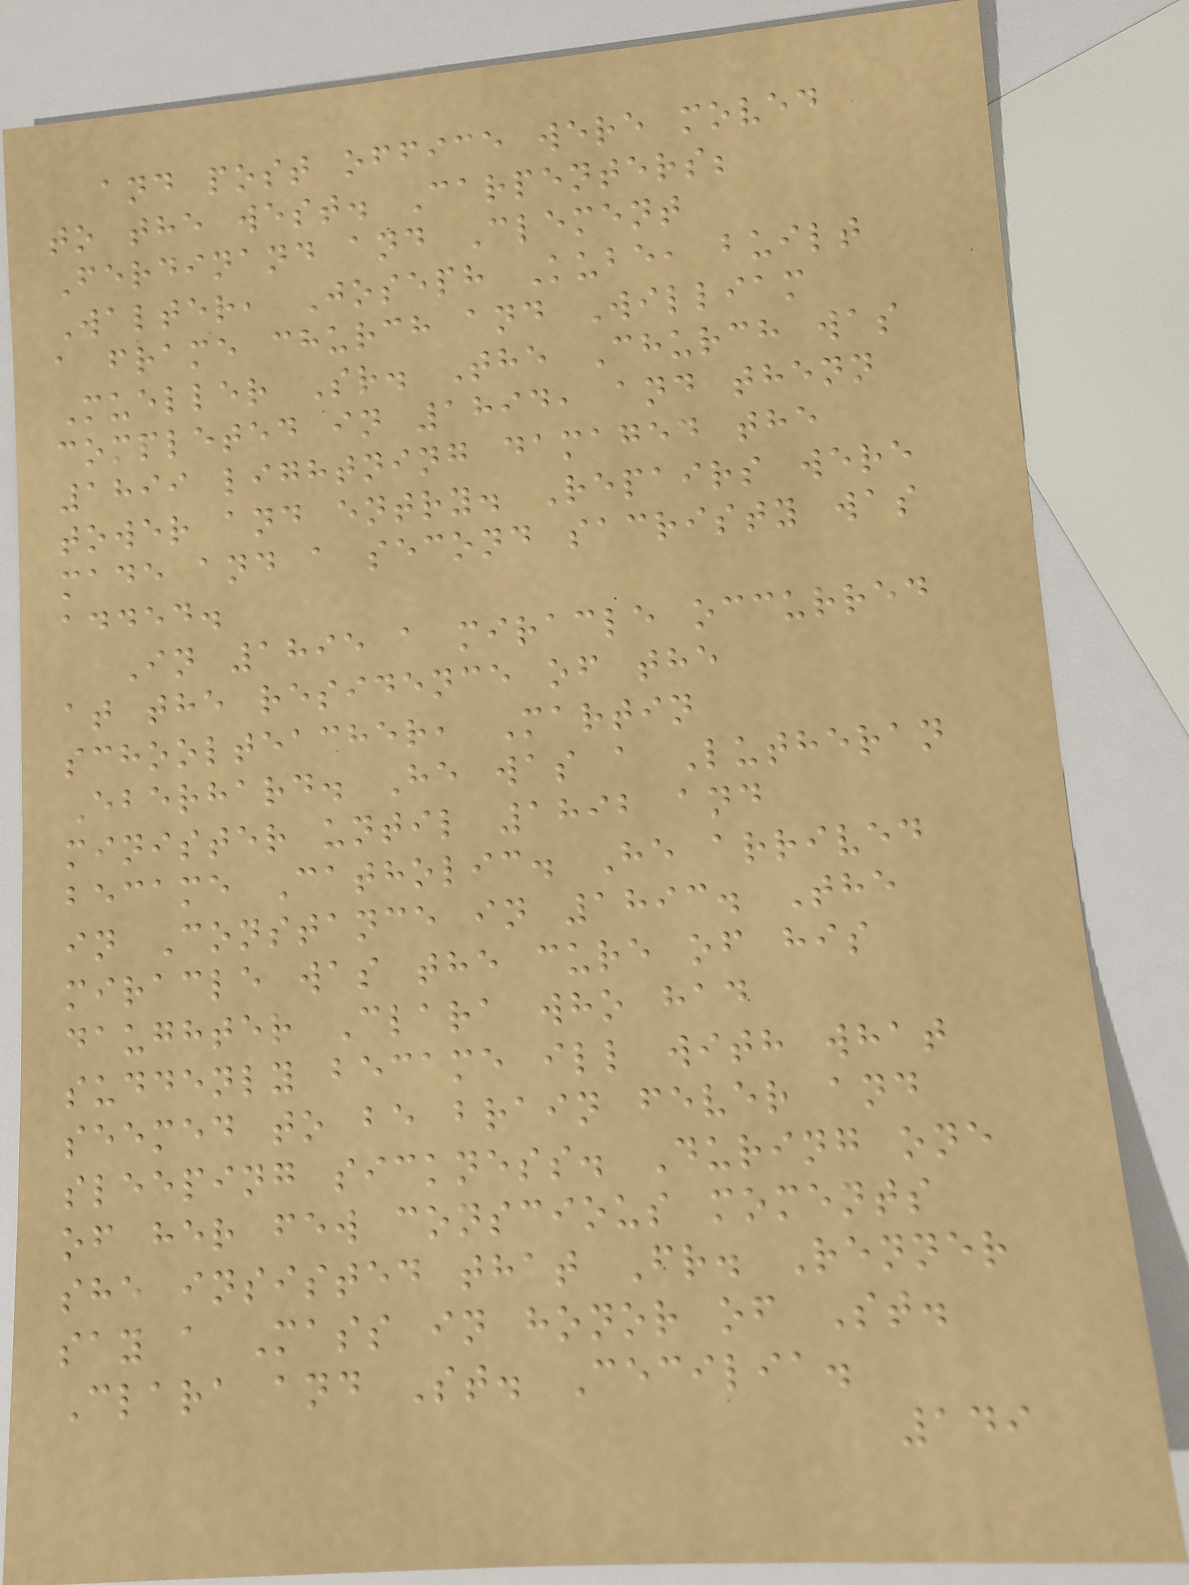and post office were moved
to the west. Carpenters;
Ferdinand and Clement
Walter, Joseph Kube, built
a frame church and William
Mueller Sr. The Church was
completed in 1894, and thenn
1899 lightning damaged the
tower and entry. Repairs were
made and a second sacristy was
added.
In 1895 a miracle occurred
at the residence of the
schoolteacher, Martin
Eberhard. He was a Lutheran
minister until 1892 and
became Catholic. He arrived
in Constance in 1893. The
miracle was the cure of his
daughter Clara who had
suddenly became ill with what
seemed to be brain fever and
sleeping sickness. During one
of her few conscious moments
she insisted that Fr. Renner
say a Mass in honor of St.
Clara and St. Cecilia.
149
